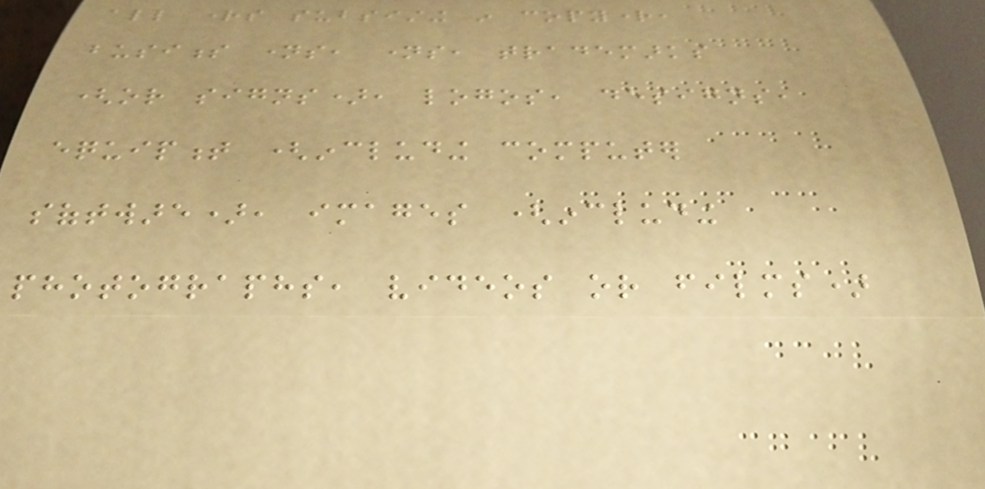all rights subsisting in copyright,
business names, names, trademarks
(or signs), logos, designs,
equipment (including computer
software), images (including
photographs, videos or films)
